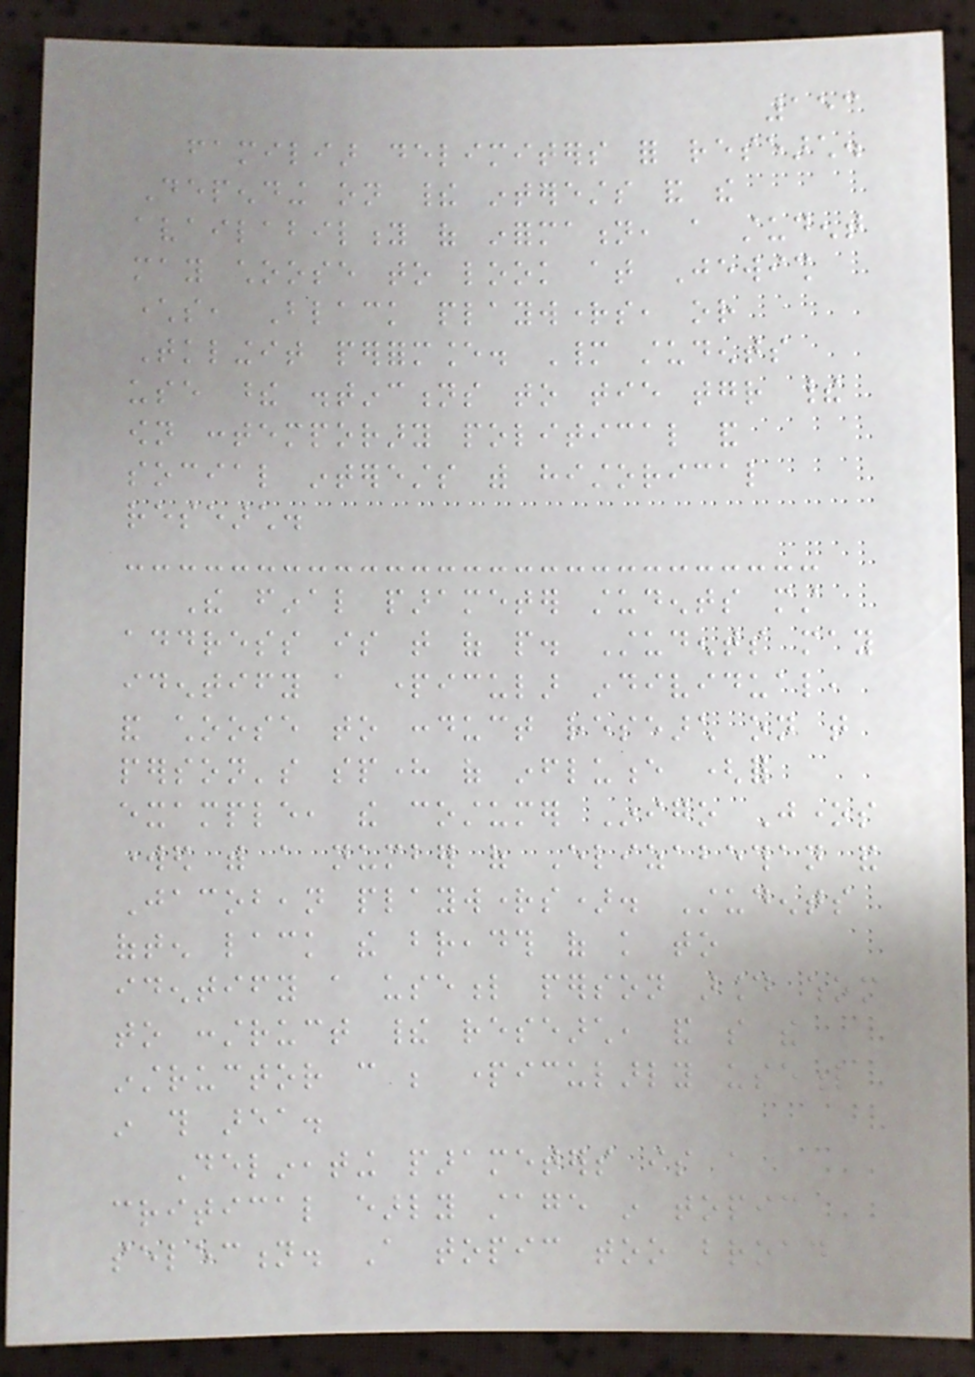153
familiar delimiters for research.
Depending on their interests and the
availability of information, a student
may choose to look at Jewish
characters, Black playwrights, or
Tklingit performance. Many students
use these distinctions to tie together their
own contemporary political and
social interests with historical
research.
The final parameter students must
address is that of people. Students may
identify a particular individual,
and choose to conduct research on that
person's sphere of influence (for
example, the costumer Inigo Jones
worked with a number of Elizabethan and
Jacobean playwrights). Students
often lack the breadth of knowledge to
identify a useful person around whom
to construct their research, and so the
instructor can be particularly useful
in this area.
Delineating parameters is a
critical early stage in topic
selection. A topic too broad
